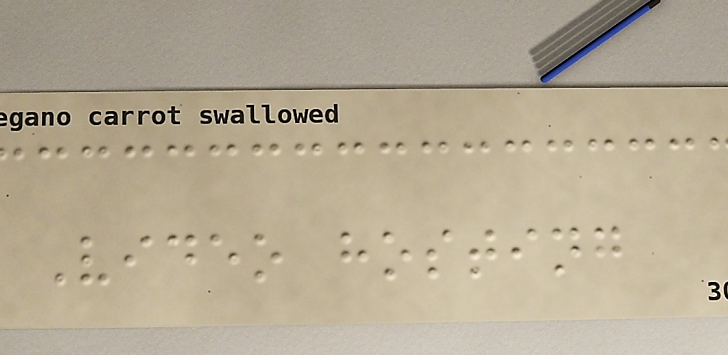Video hosting
